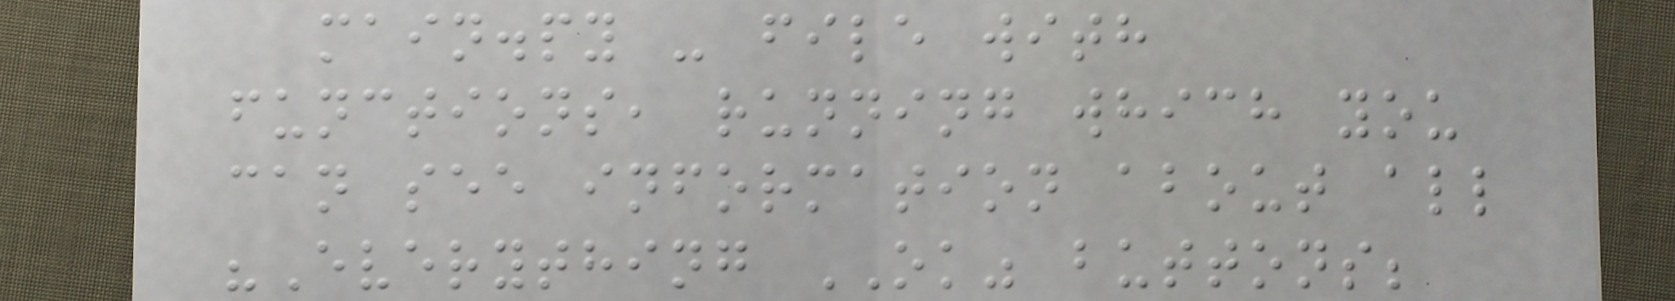main.py - file with
functions, running which you
can see information about all
"Everything OK" buttons;
